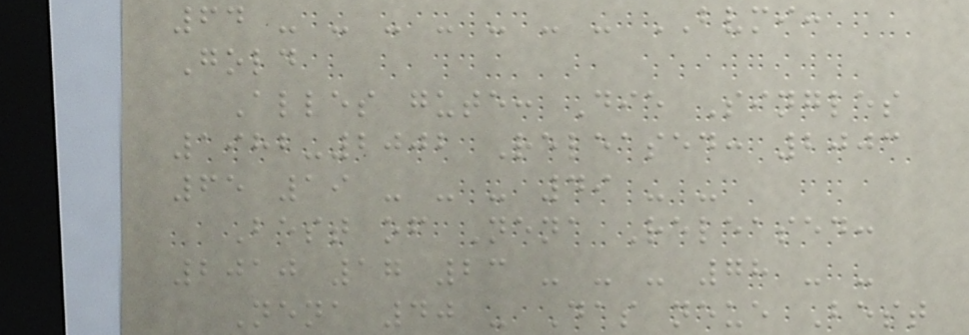64 - - - - - - - BVMI:
Gold
Alles gute: Die Singles
1982-2002 Released: 2003
65 19 - - - 49 - -
Best of Nena Released:
2010 17 23 - - - 78 - -
Nena 40 - Das neue Best
